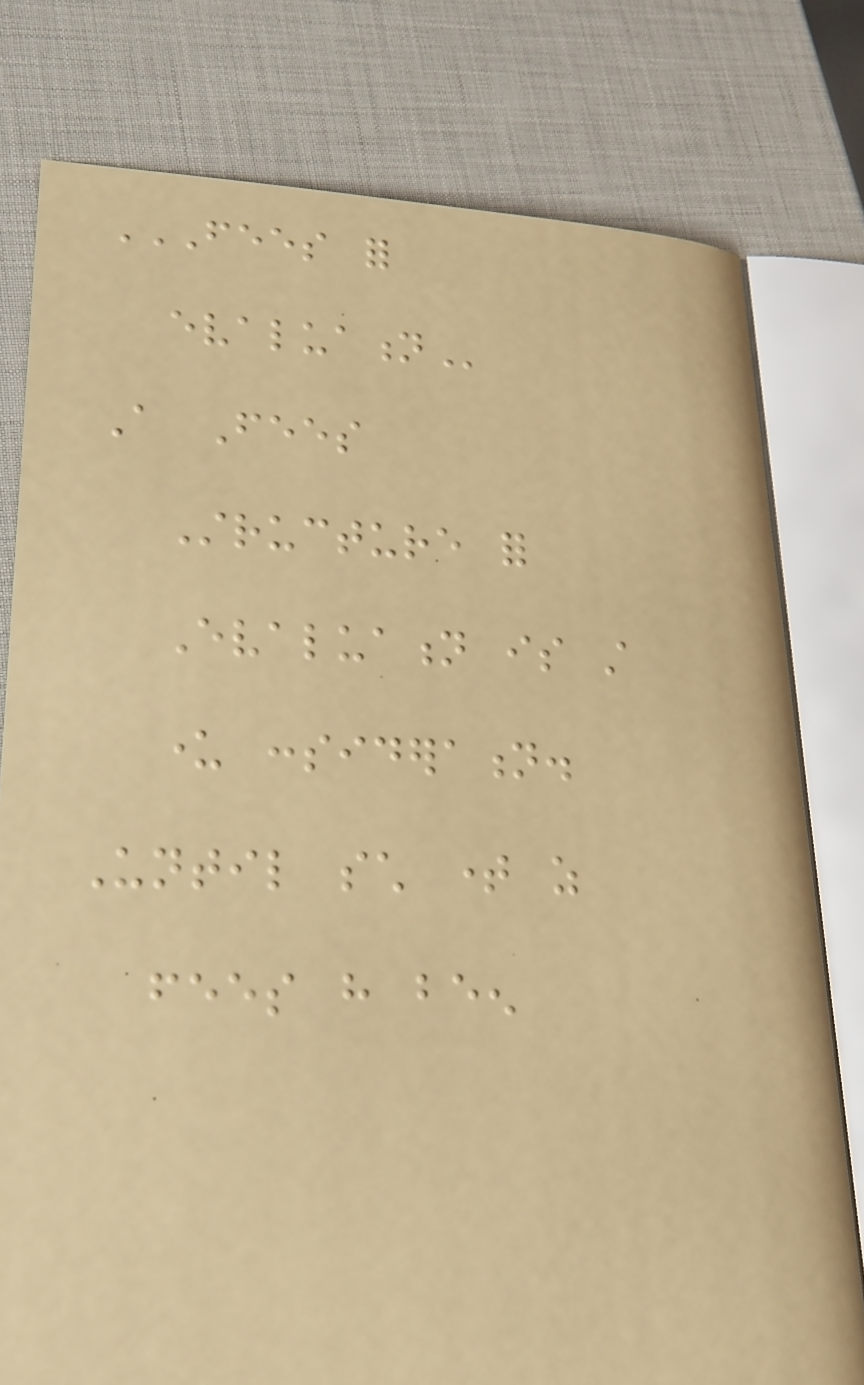FEES FOR
EVALUATION
A Fees
Structure for
Evaluation is still
under consideration.
Until such time as
fees have been
